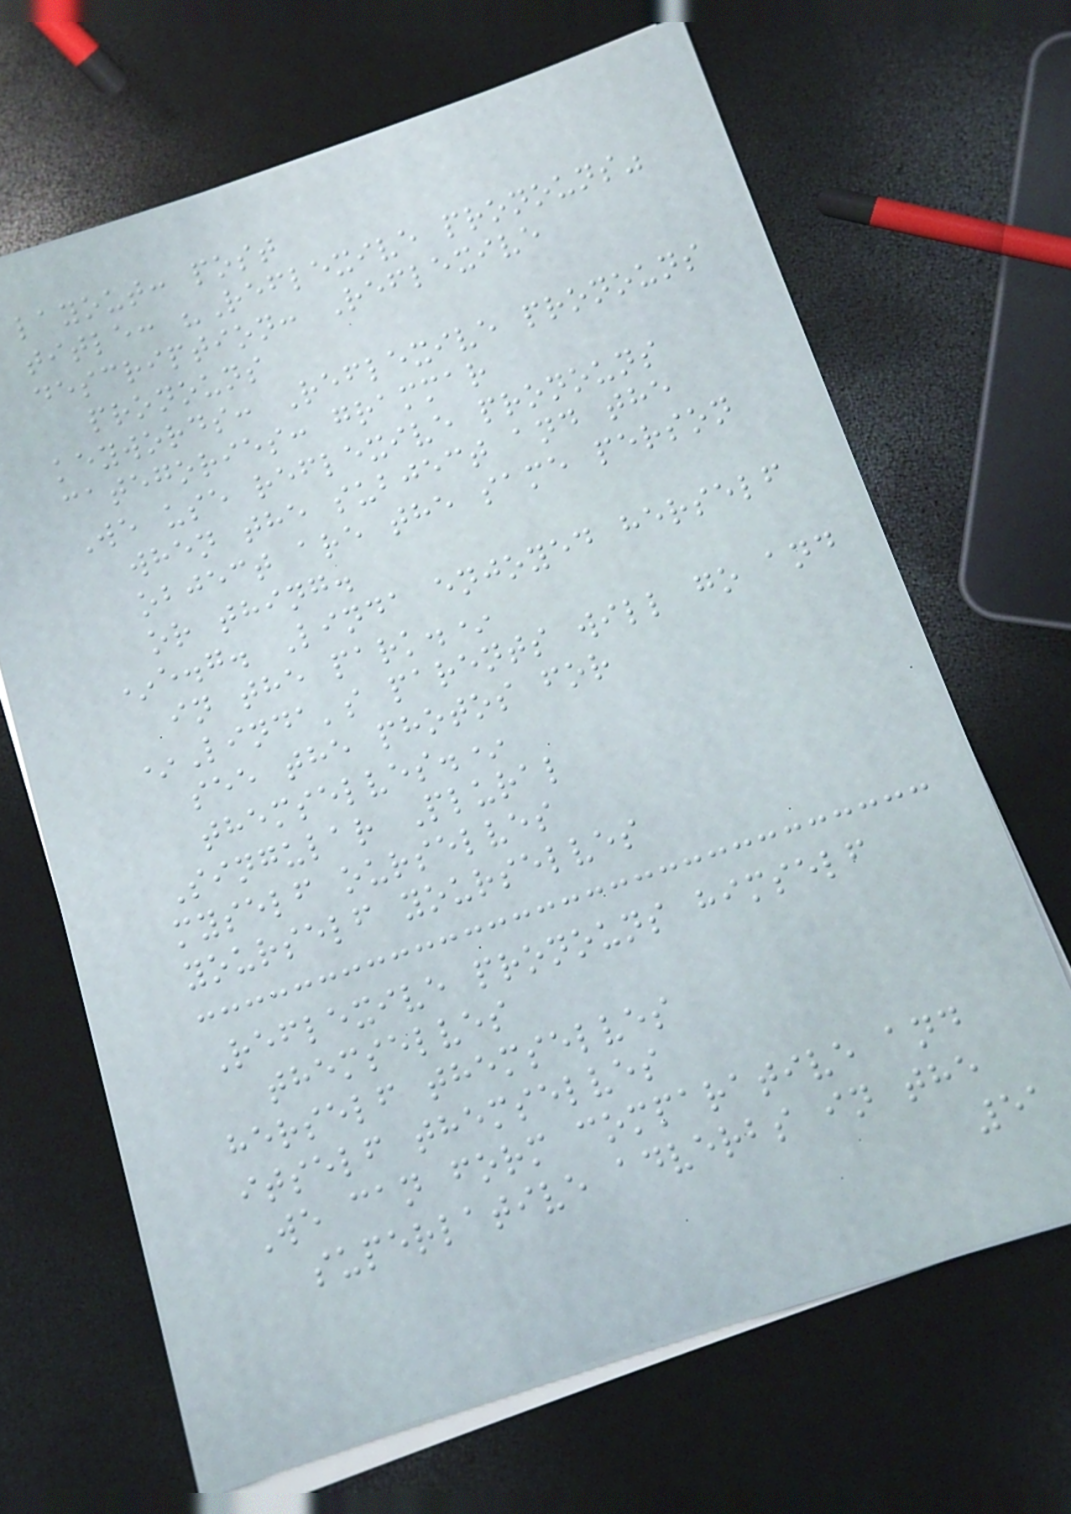layout: post
title: "Reflexive pronouns"
description: Reflexive
pronouns
keywords: Reflexive pronouns
categories: grammar
We use reflexive pronouns
when the subject and the
object are the same person
or thing.
*e.g. Linda enjoyed herself
in the park.*
*Linda's parents will go and
see the photos for
themselves.*
Singular Plural
myself ourselves
yourself yourselves
Reflexive pronouns himself
themselves
herself themselves
itself themselves
We can form comparative and
superlative adverbs in the
51
